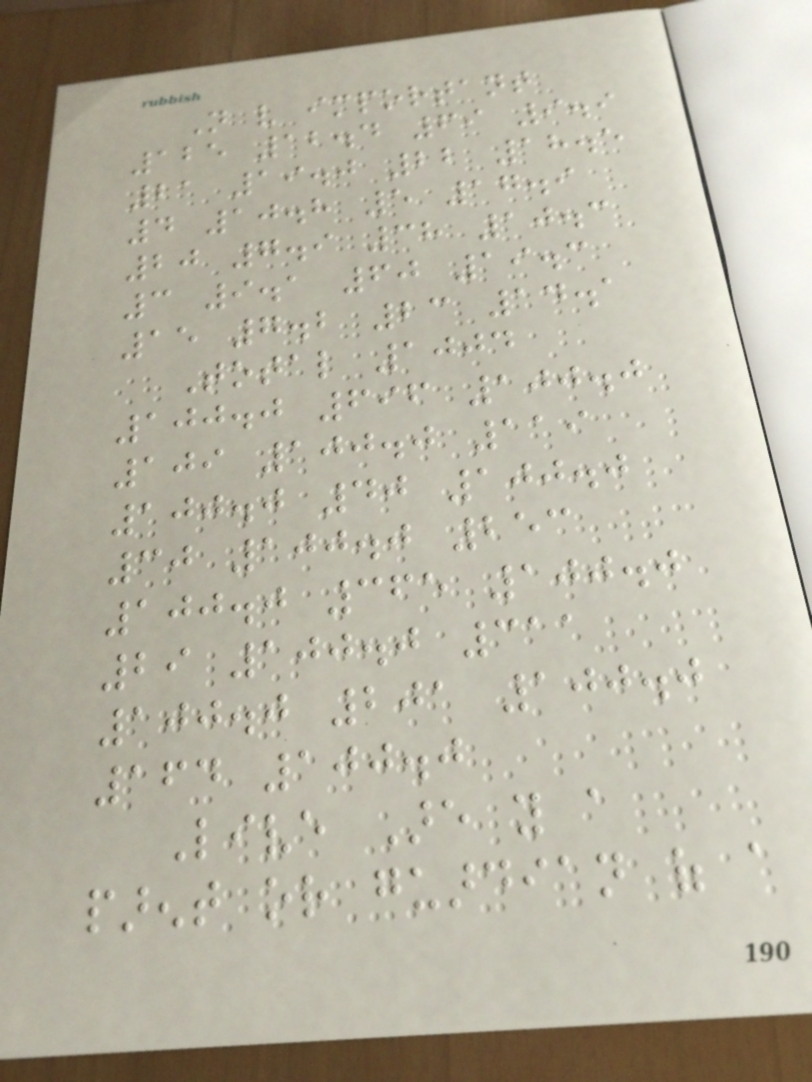Not very important
125 12.4 69 9.9
21 19.0 22 18.5
4 10.8 5 17.9
20 7.9 38 10.3
3 9.1 60 19.3
15 7.2 23 14.1
Total 1004
100.0 696 100.0
109 100.0 119
100.0 40 100.0
30 100.0 253
100.0 365 100.0
29 100.0 311
100.0 201 100.0
164 100.0
Live Are you a
parent or guardian of a
